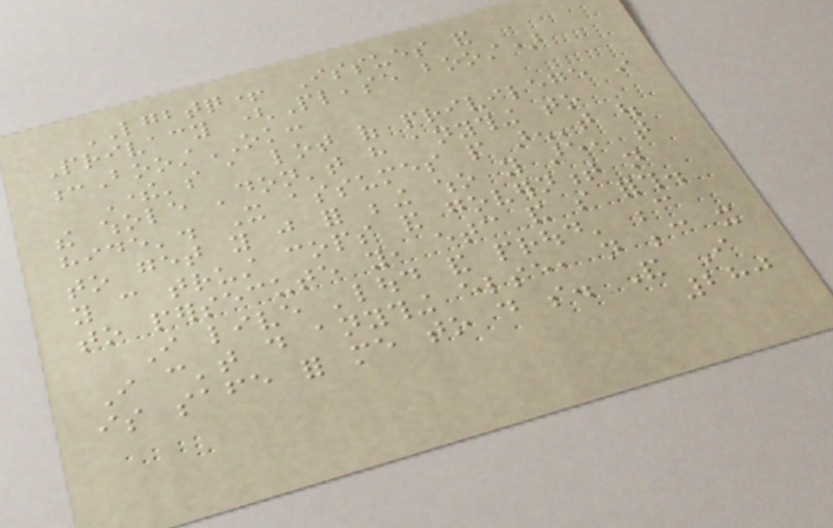LGBTQ+ Issues and
Privacy (Please boost)
:BoostOK:
There's a lot of privilege in
the whole 'don't have anything to
hide'. It assumes people aren't out
to get you just for being who you are, that
you can trust cops and government not
to persecute you, etc and so forth.
I live 'loud and proud' because
I can't do anything else, not because it
is safe for me to do so. And I
280
